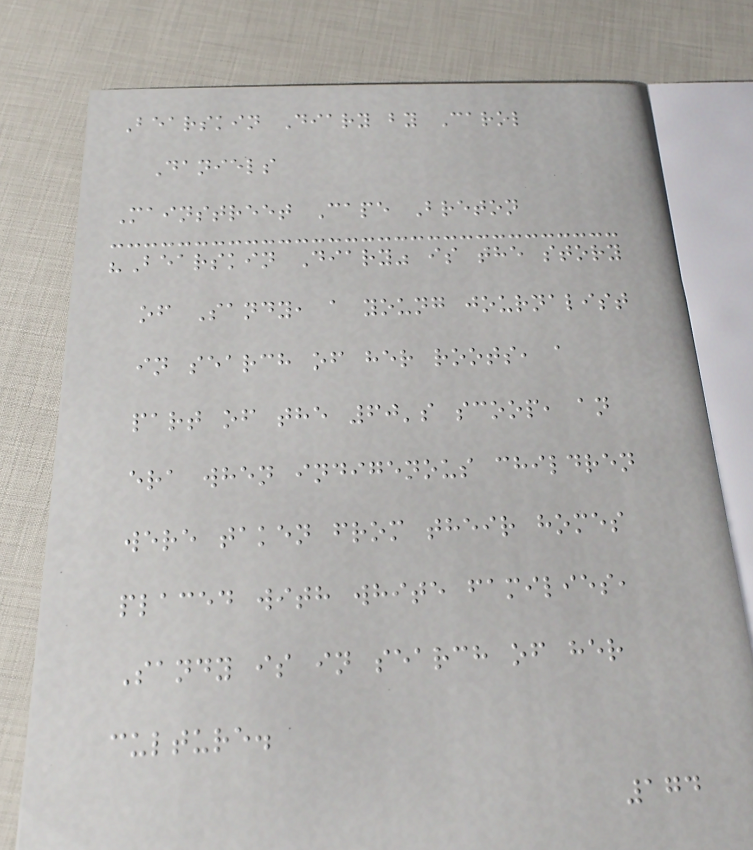Bearskin Diary by Carol
Daniels
Mainstreet Cape Breton
"Bearskin Diary" is the story
of Sandy, a young journalist
in search of her roots, a
part of the 60's scoop, an
era when indigenous children
were taken from their homes
placed with white families,
Sandy is in search of her
culture.
174
